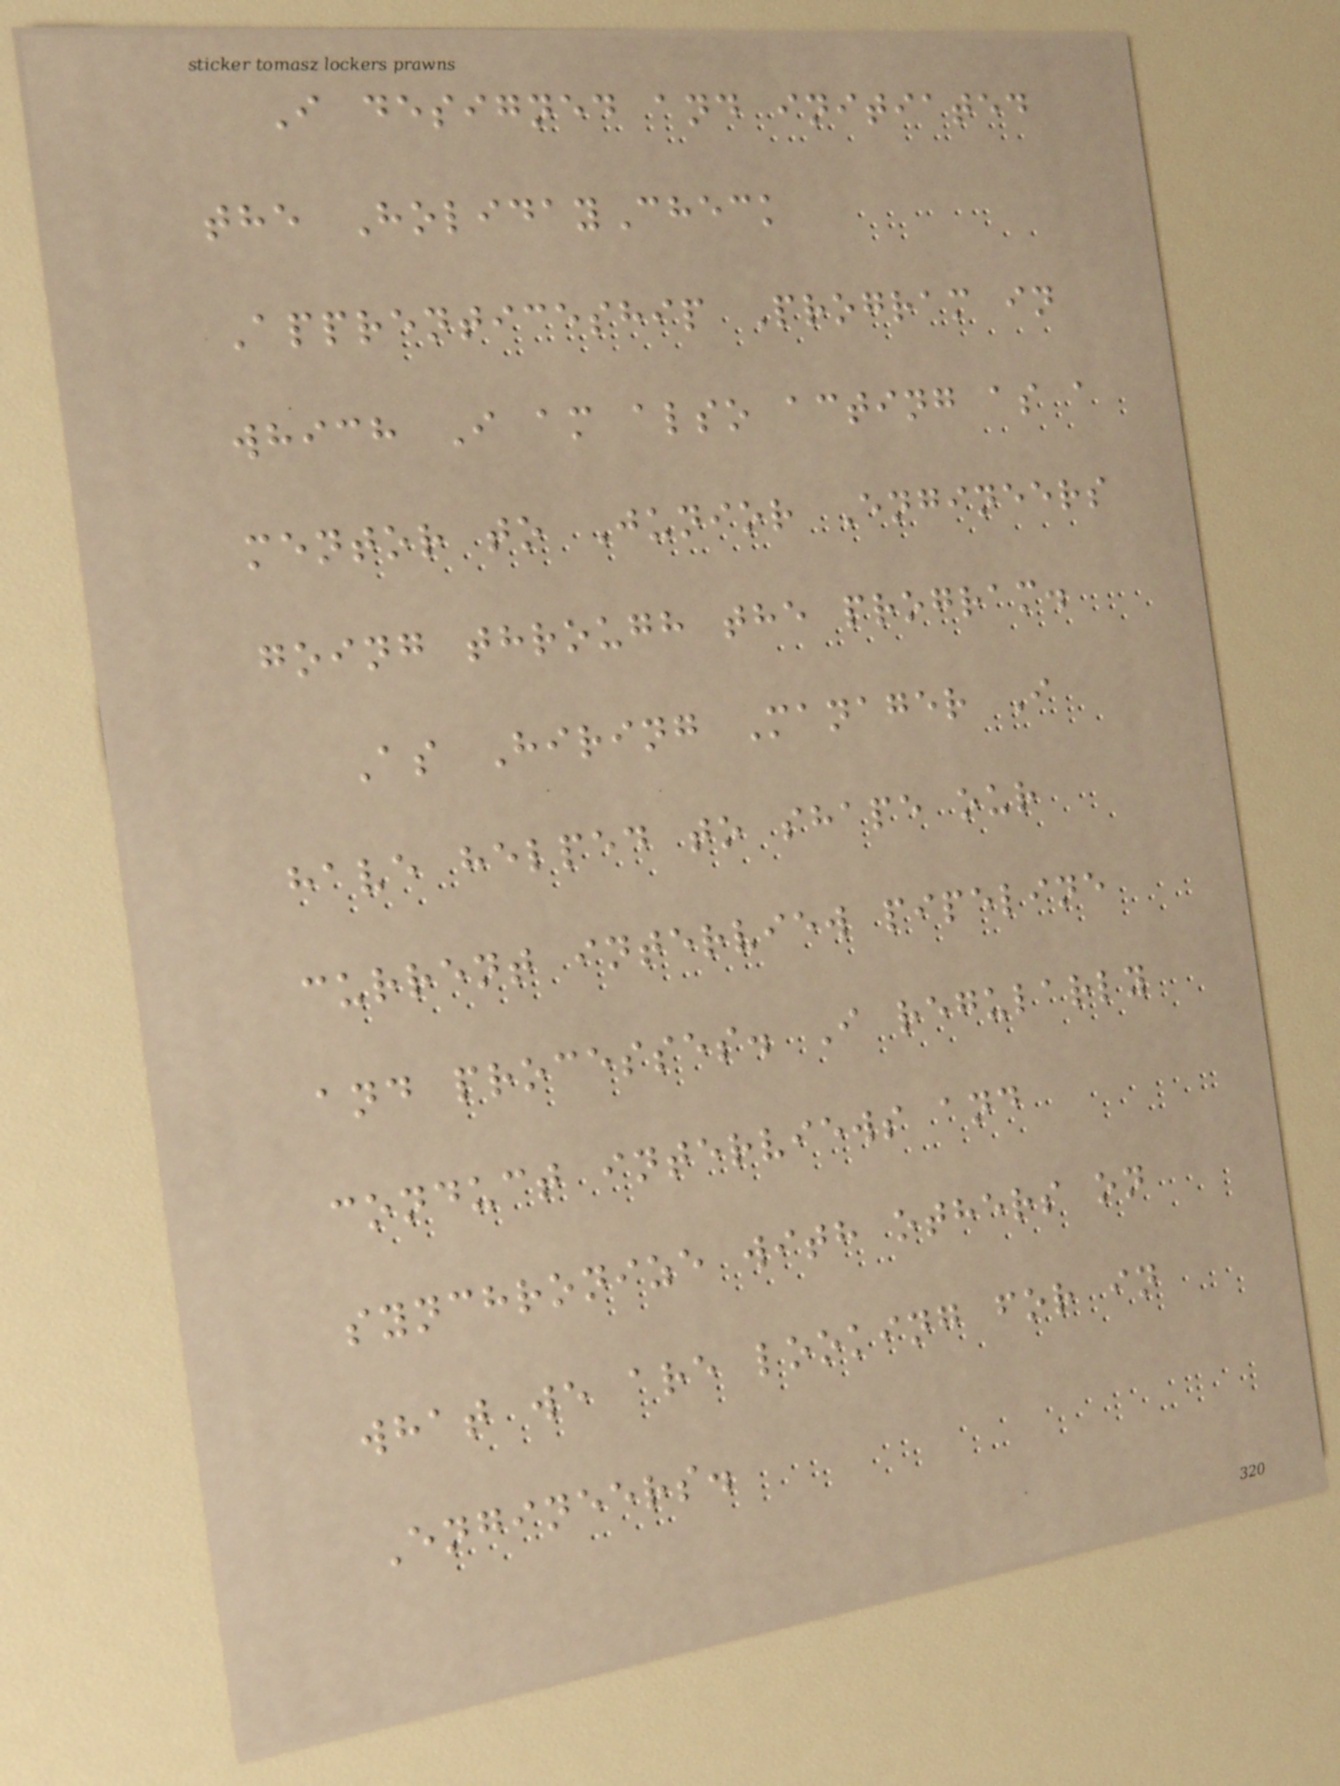I designed and initiated
the HolidayCheck
Apprenticeship Program in
which I am also acting as a
mentor to Junior Engineers
going through the program.
As Hiring Manager I
have helped to shape our
current interview pipeline
and processes. I regularly
conduct interviews and
synchronize with others on
what we are looking for in
Engineers.
